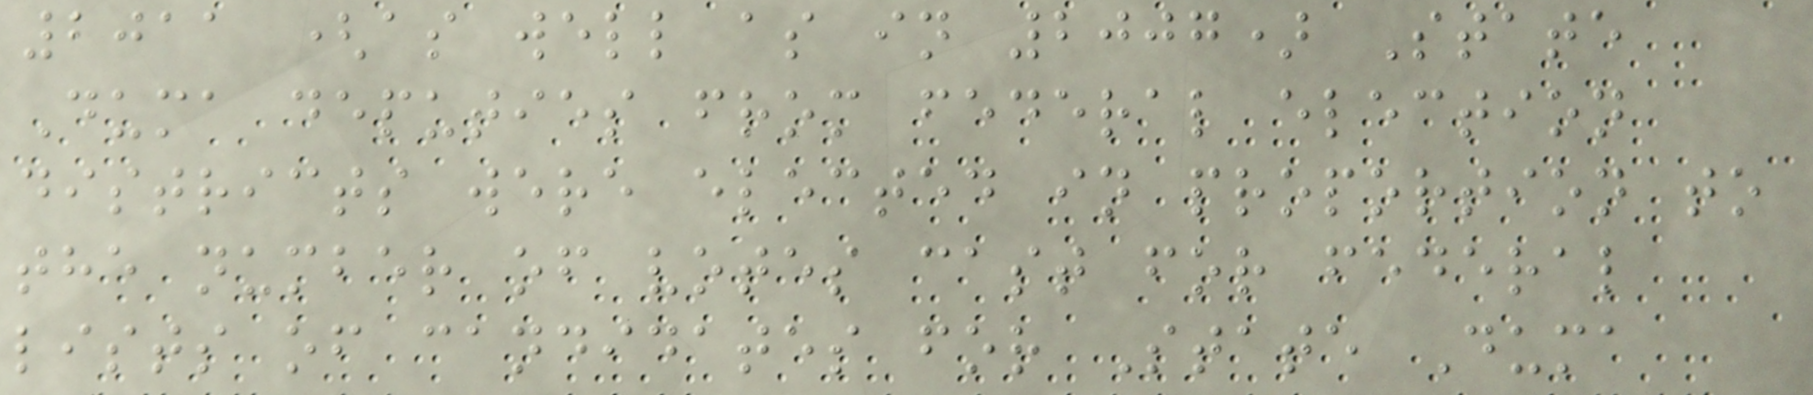2011 (as well as in 2007) State
Duma deputies from federal election
districts were elected in proportion to
the number of votes cast for federal
lists of candidates for State Duma
